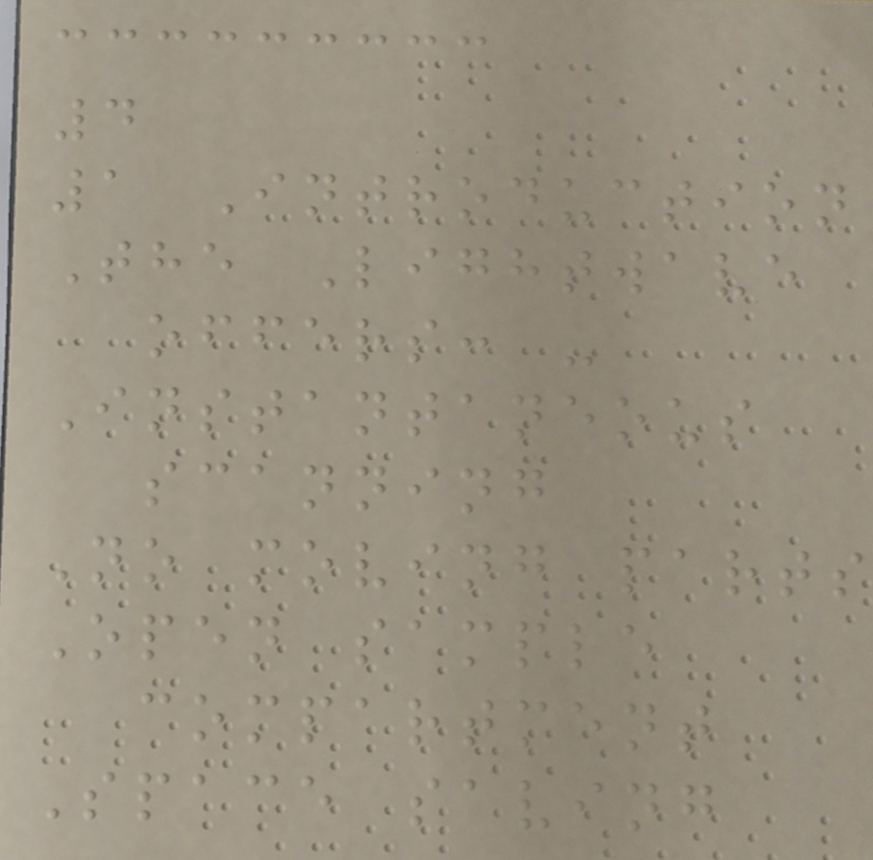4
1 Introduction
The Lightwave
offers: -
Instantaneous
scanning
No moving parts
Open sample
compartment
Space saving
